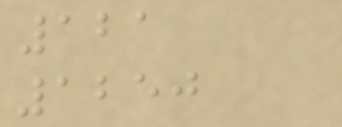121
1250
